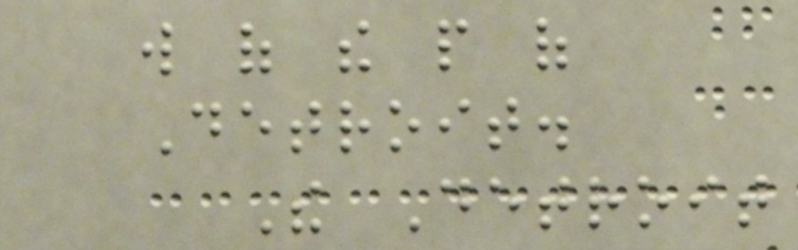will of the people of
Detroit.
The Detroit
